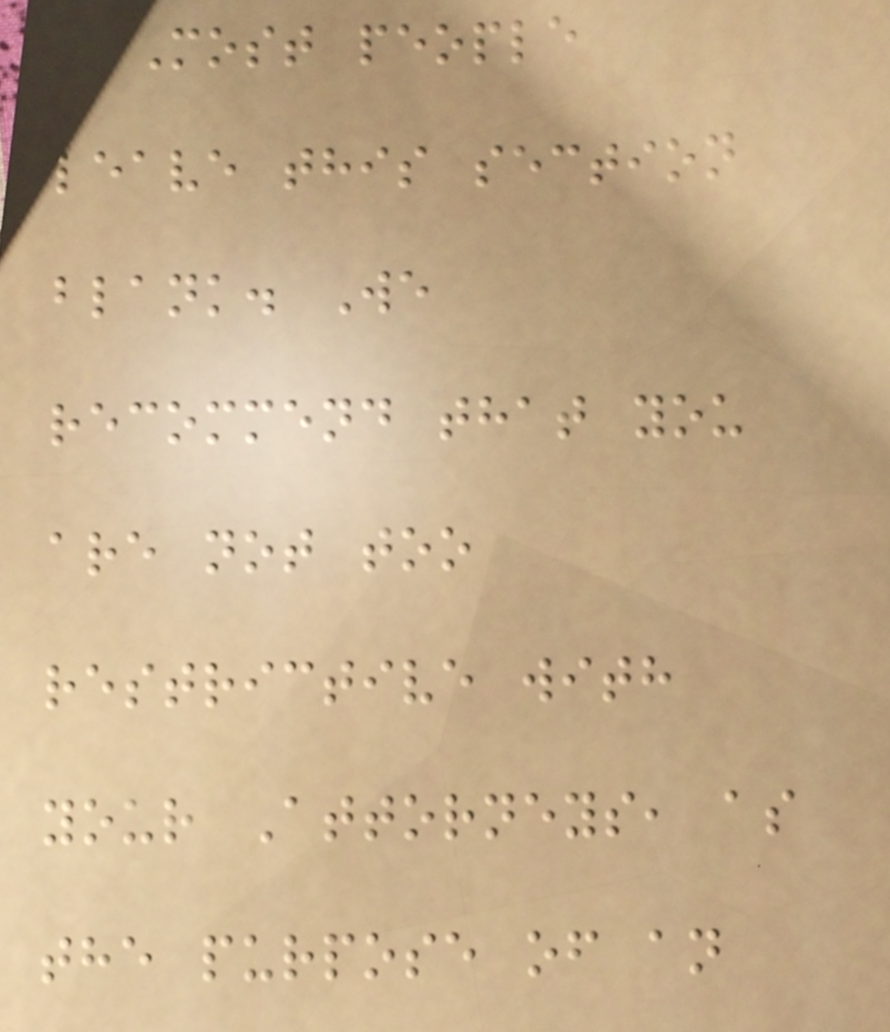Most people
leave this section
blank. We
recommend that you
are not too
restrictive with
your Attorneys, as
the purpose of an
